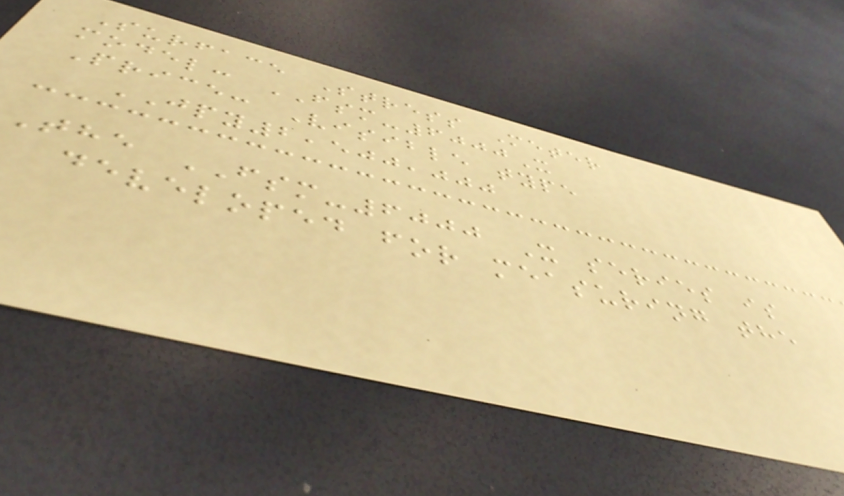Surface Stress Meter
model: FSM-6000X
Price: Visible type
JPY2,500,000
The FSM-6000 X series is
developed for measuring the
